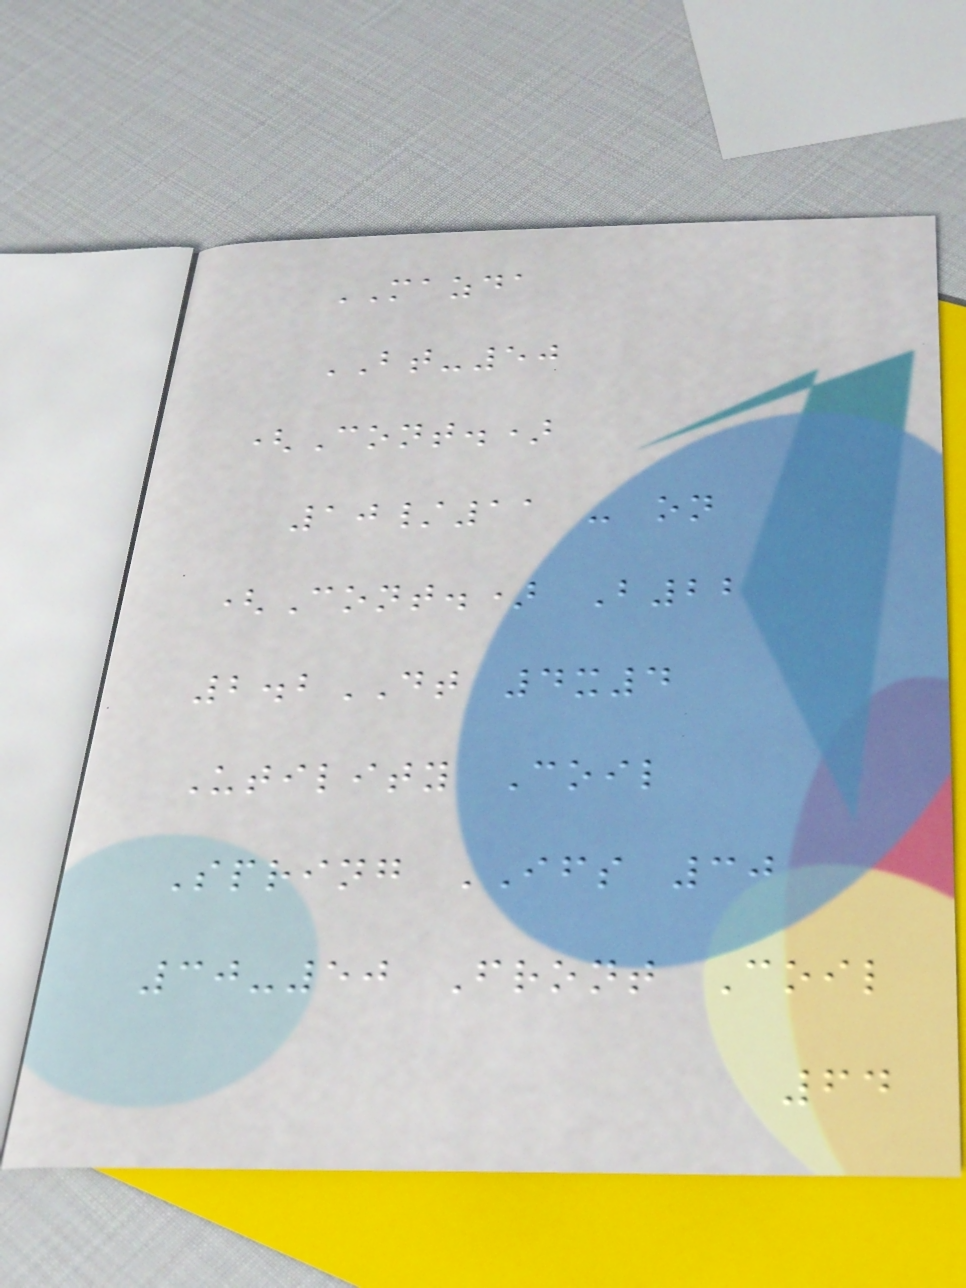MAZDA
BT-50
(Cont.)
10/11 - on
(Cont.) B22
2.2DT 4x4
Utility Coil
Spring IFS 30
30-50 Front Coil
64
